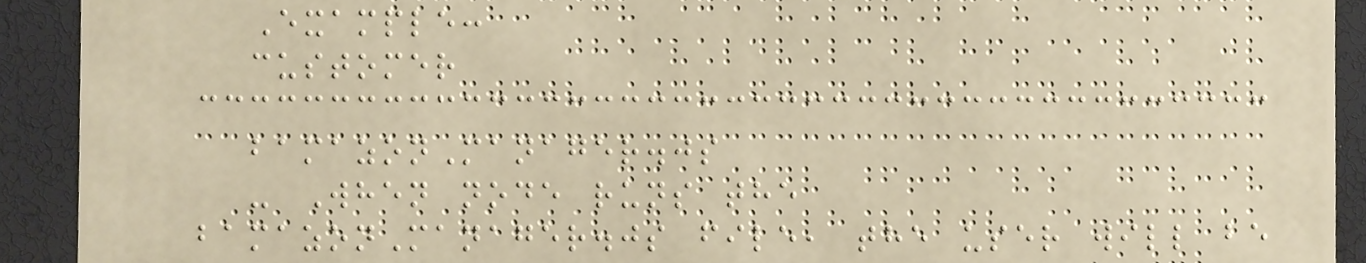Example:
customer
bamazonManager.js
- When node runs the
bamazonManager.js file, the user will be
